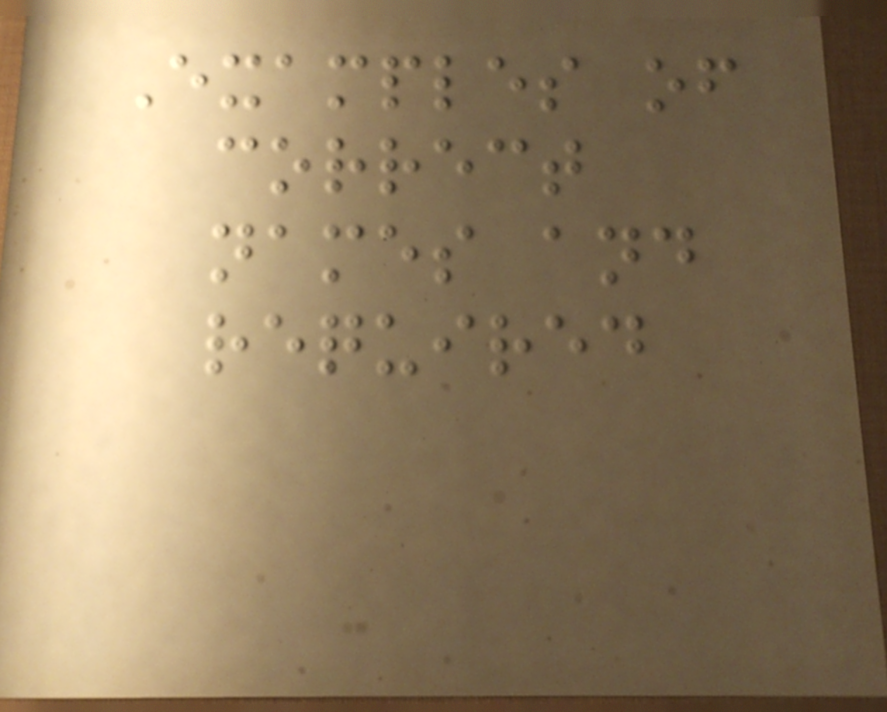Examples of
correct
names and
required
